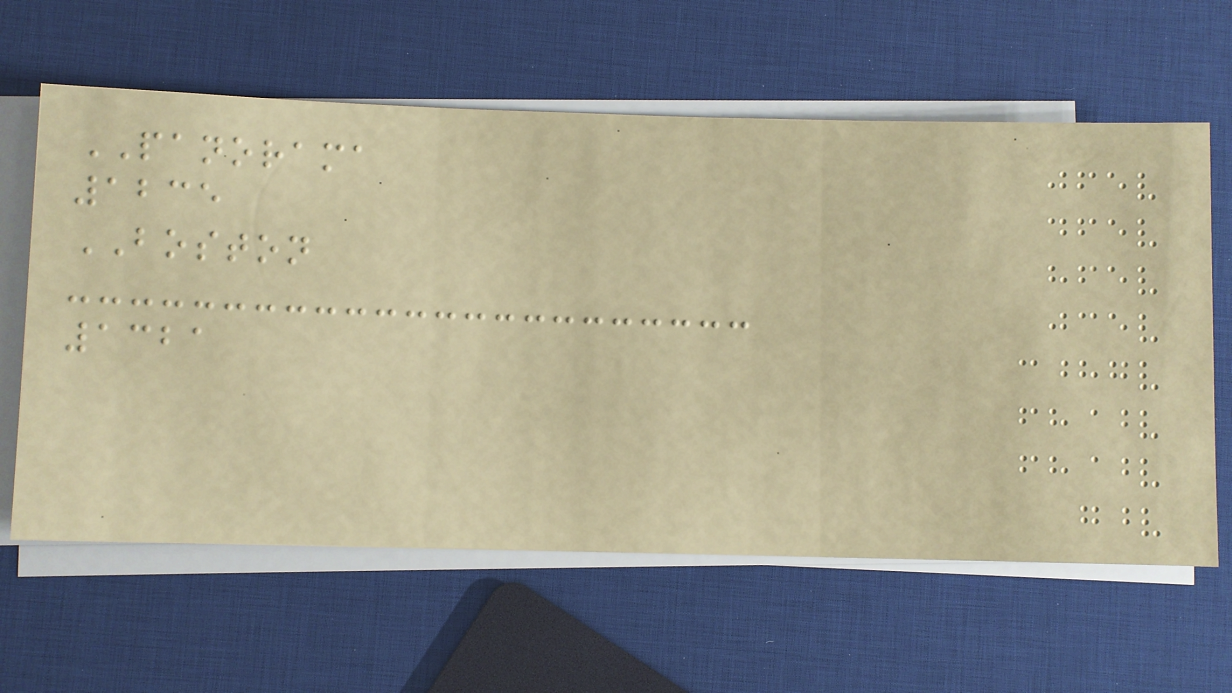PANORAMA
1235
BOSTON
1321
